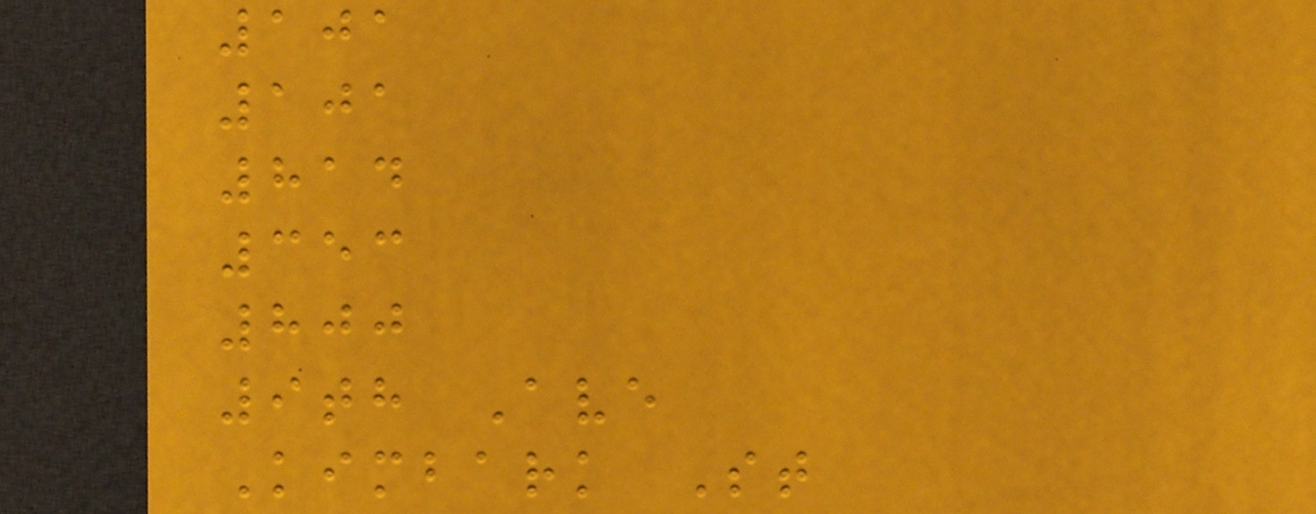101
101
814
353
800
9th Ave
Kimbark St
